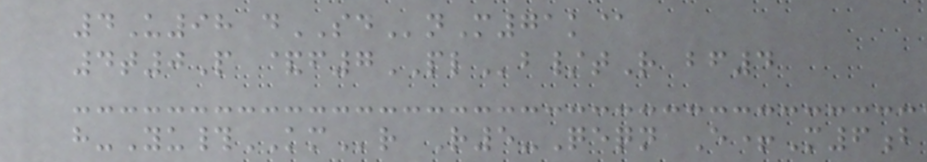4U98 dSDnM71k@
4t0P &f7PLb/tR bf4
h-Yu#KMr R5-Qeqn E+M6b
